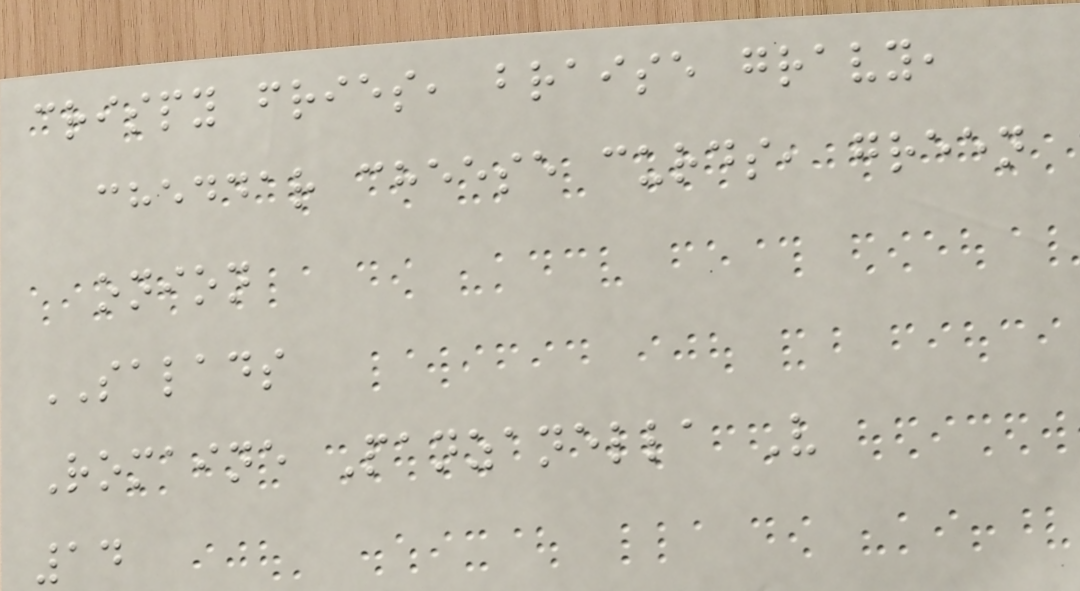crispy fries, braise gravy,
cheddar cheese curds, green
onion
SALADS
Romaine Panzanella V
14
